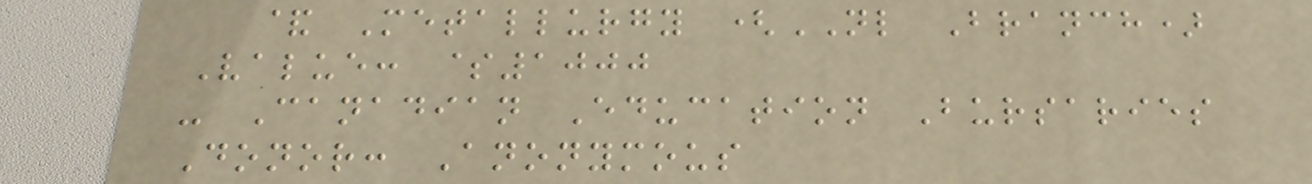& Metallurgy (NL Branch)
Value: $1000
- Canadian Education Bursaries
Donor: Anonymous
